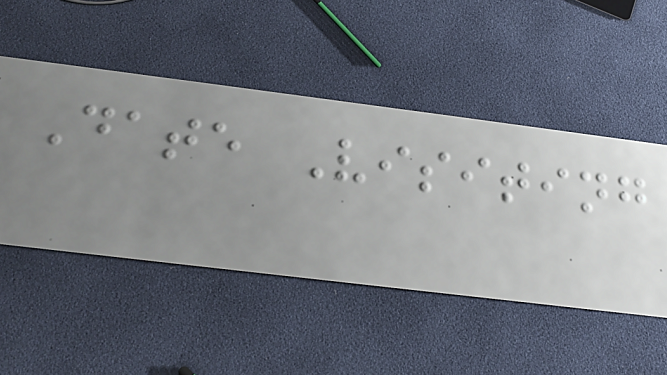Date Visiting
